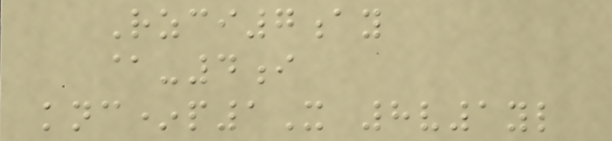Rzci7ay
@-4i
knc*p1X 8v1yl
